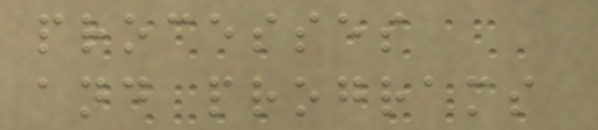processes
and programs
